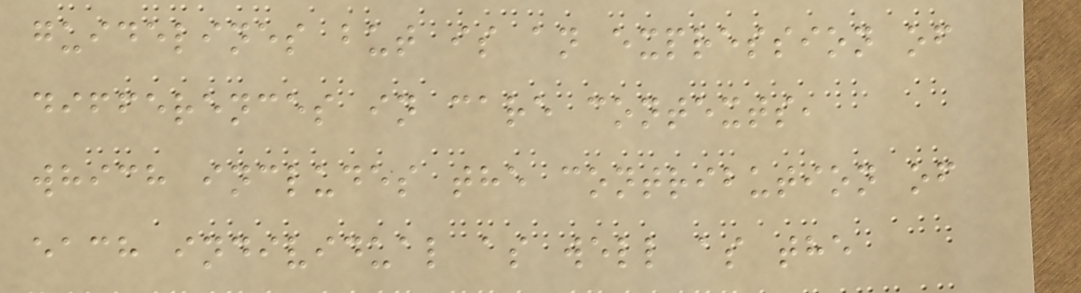guidelines but is an expression of
differences in care contexts,
which includes the contribution of
each individual as well as the
